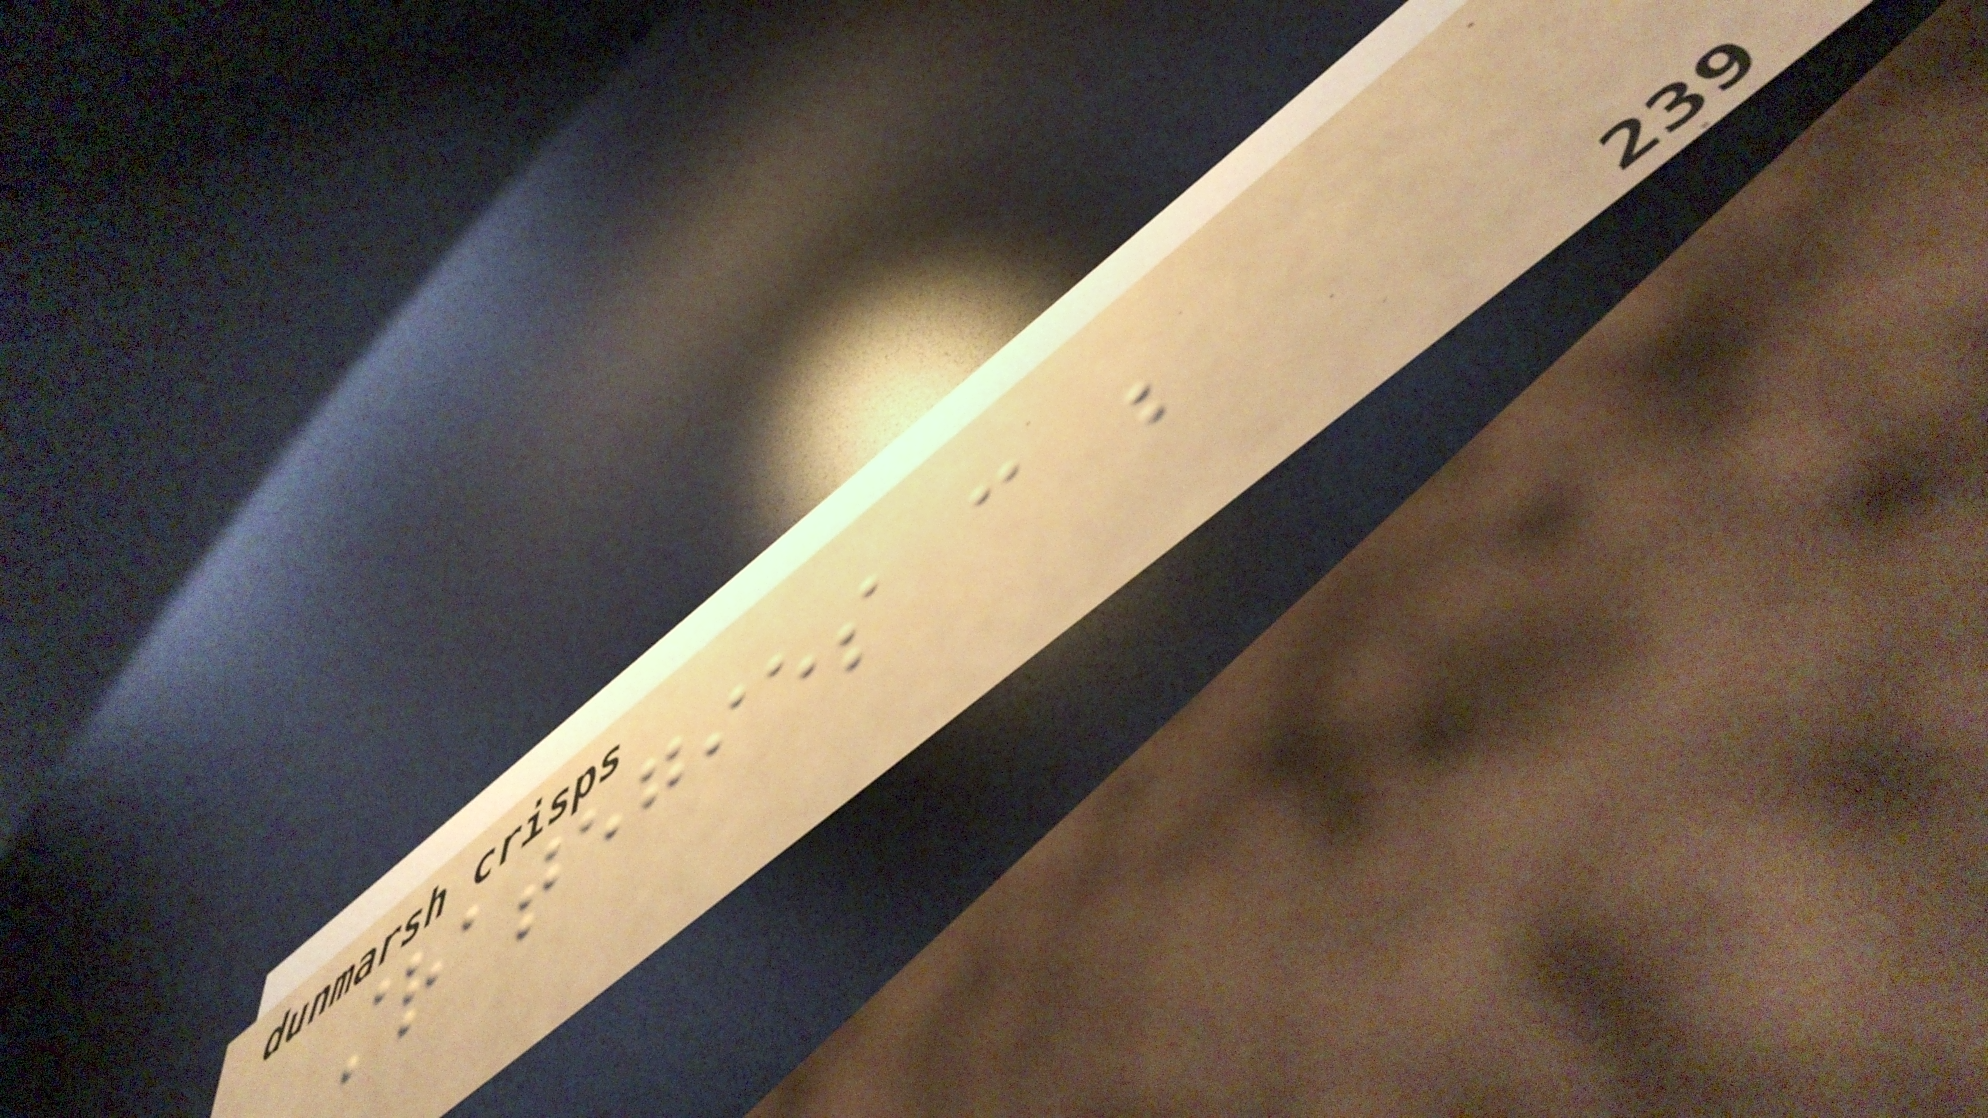strategies can be
